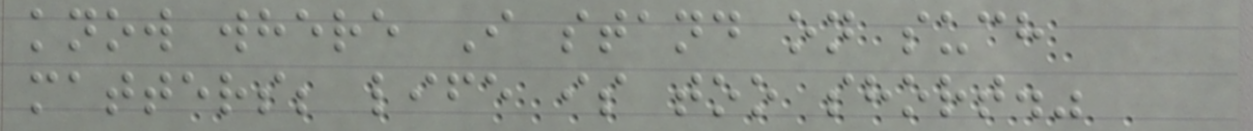know where I stand on such
matters; life is too short."
